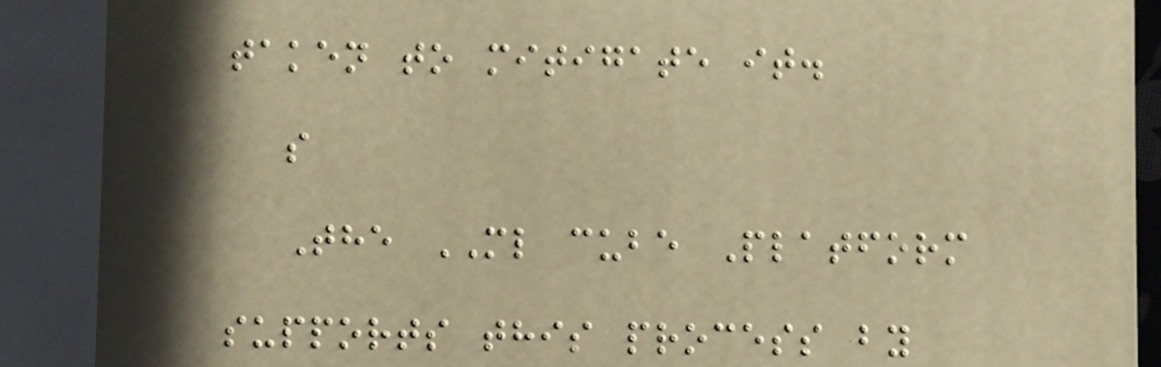taken to mitigate it.
s
The ML cube Platform
supports this process by
